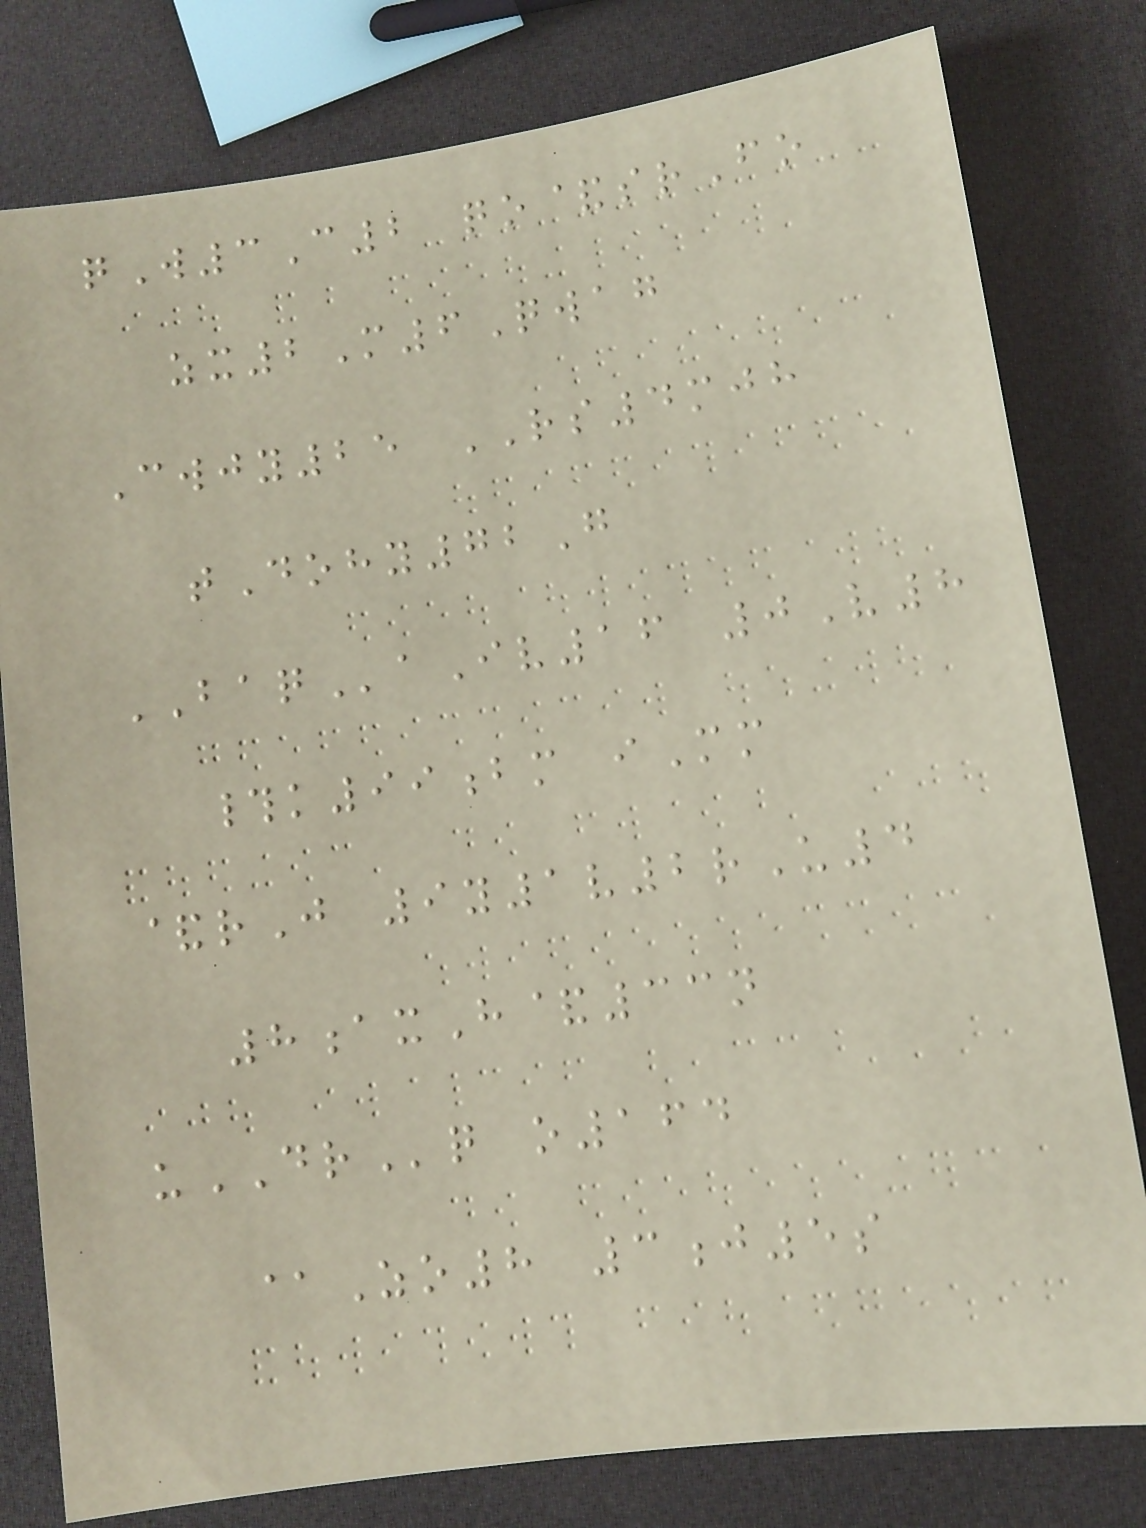qW3C2 qo&srFo
zx2M6Qwag
Cwjy25 RS4mjh
tDohy72G
BAQaIv16 0V8
#k99bm iMm
&rJ 9y1v2rU4
8axH&33n
uDRq o164
@Zo8 3j5s
